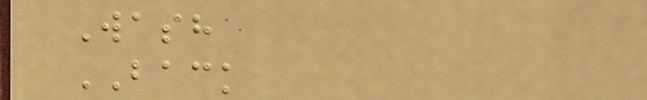Wash
BACK
